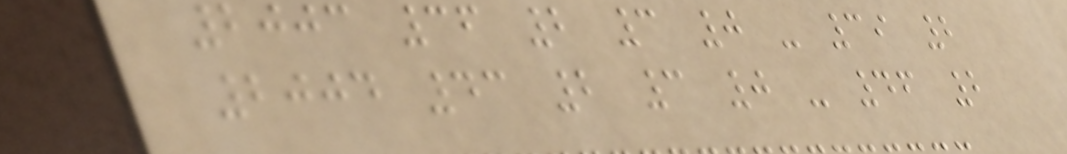2003 36 2 3 0 - 39 2
2004 43 2 3 0 - 46 2
